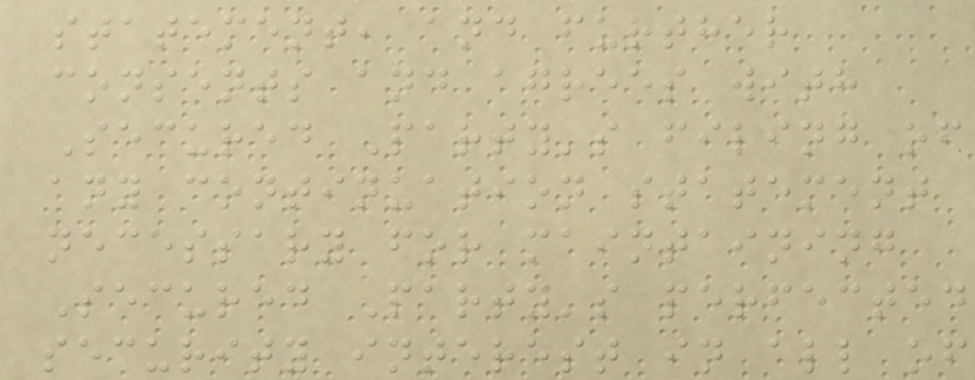statement, and further
consents and agrees with
Secured Party's filing of
any continuation statement
necessary for maintaining
Secured Party's perfected
security interest in all of
